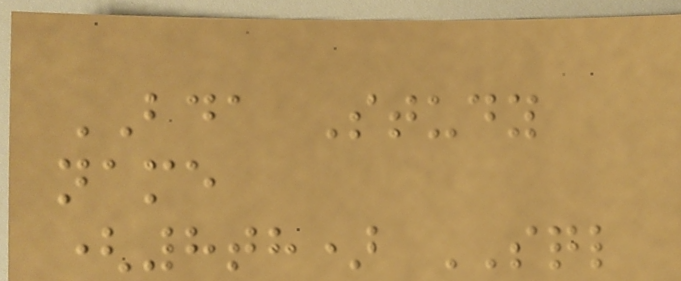BDA Study
name
(8th) SQL
